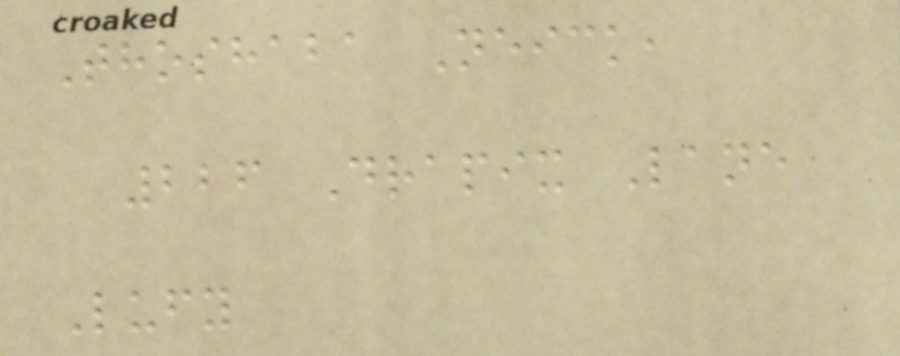Thoshaba Neick,
226 Drapix Lane
Lufy
